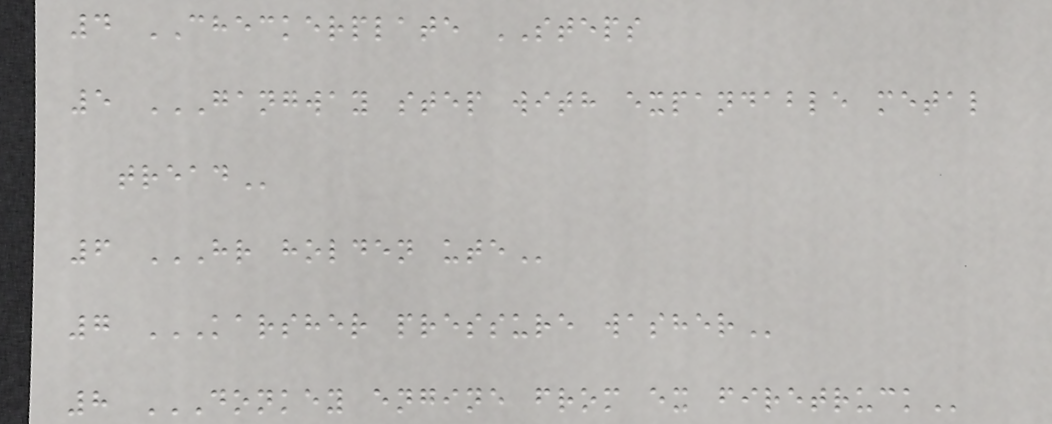4 CHECKERPLATE STEPS
5 GANGWAY STEP WITH EXPANDABLE METAL
TREAD
6 HR HOLDEN UTE
7 KARSHER PRESSURE WASHER
8 DONKEY ENGINE FROM EX FIRETRUCK
